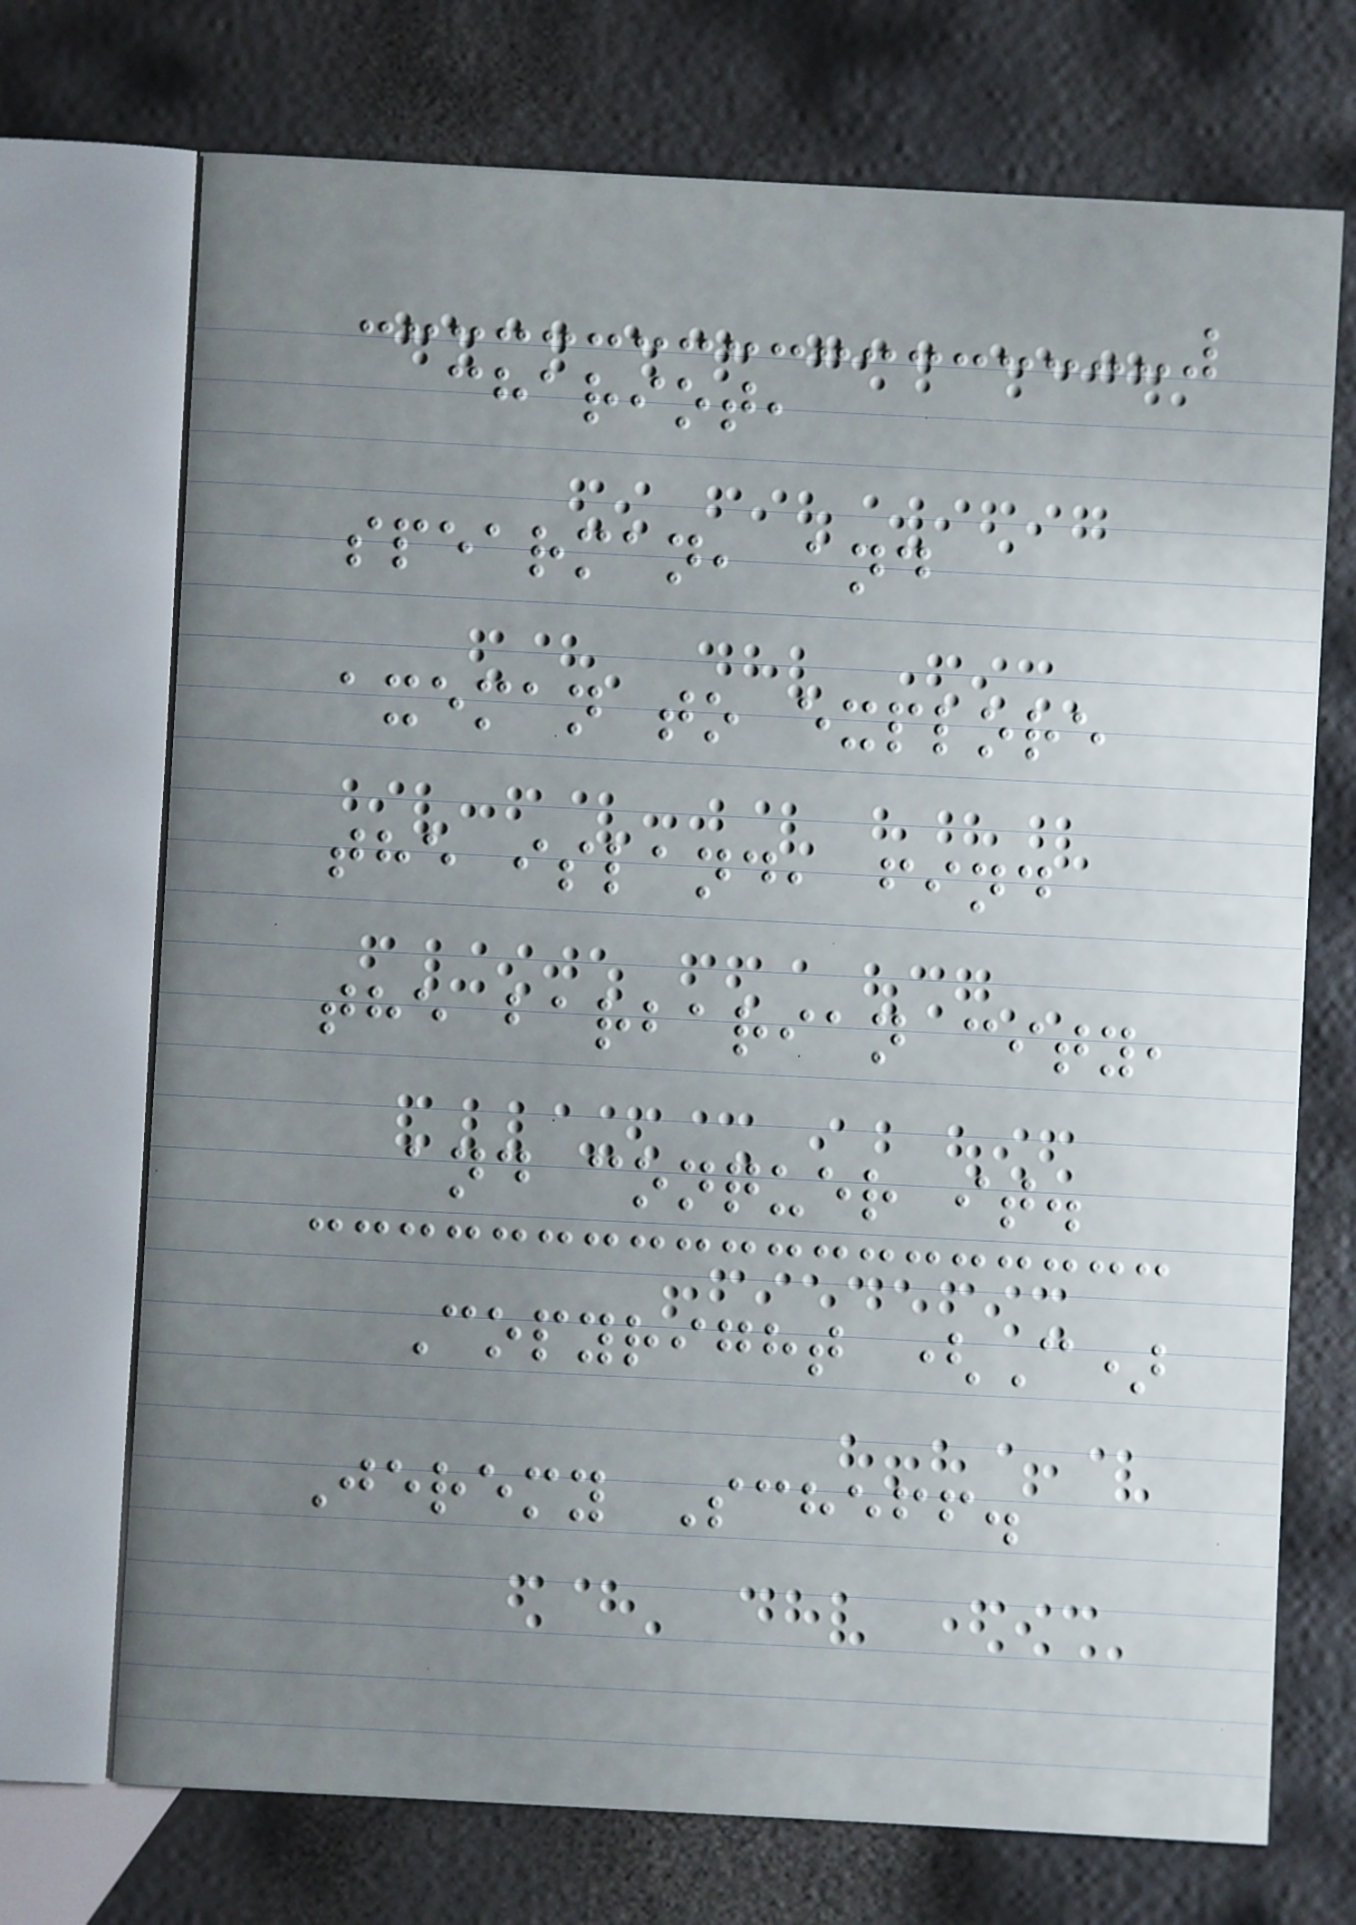chariot,
spearman, and
axeman to explore
the island, find
the barbarian city,
and conquer it.
Copyright (C)
Jeremy Scheff.
